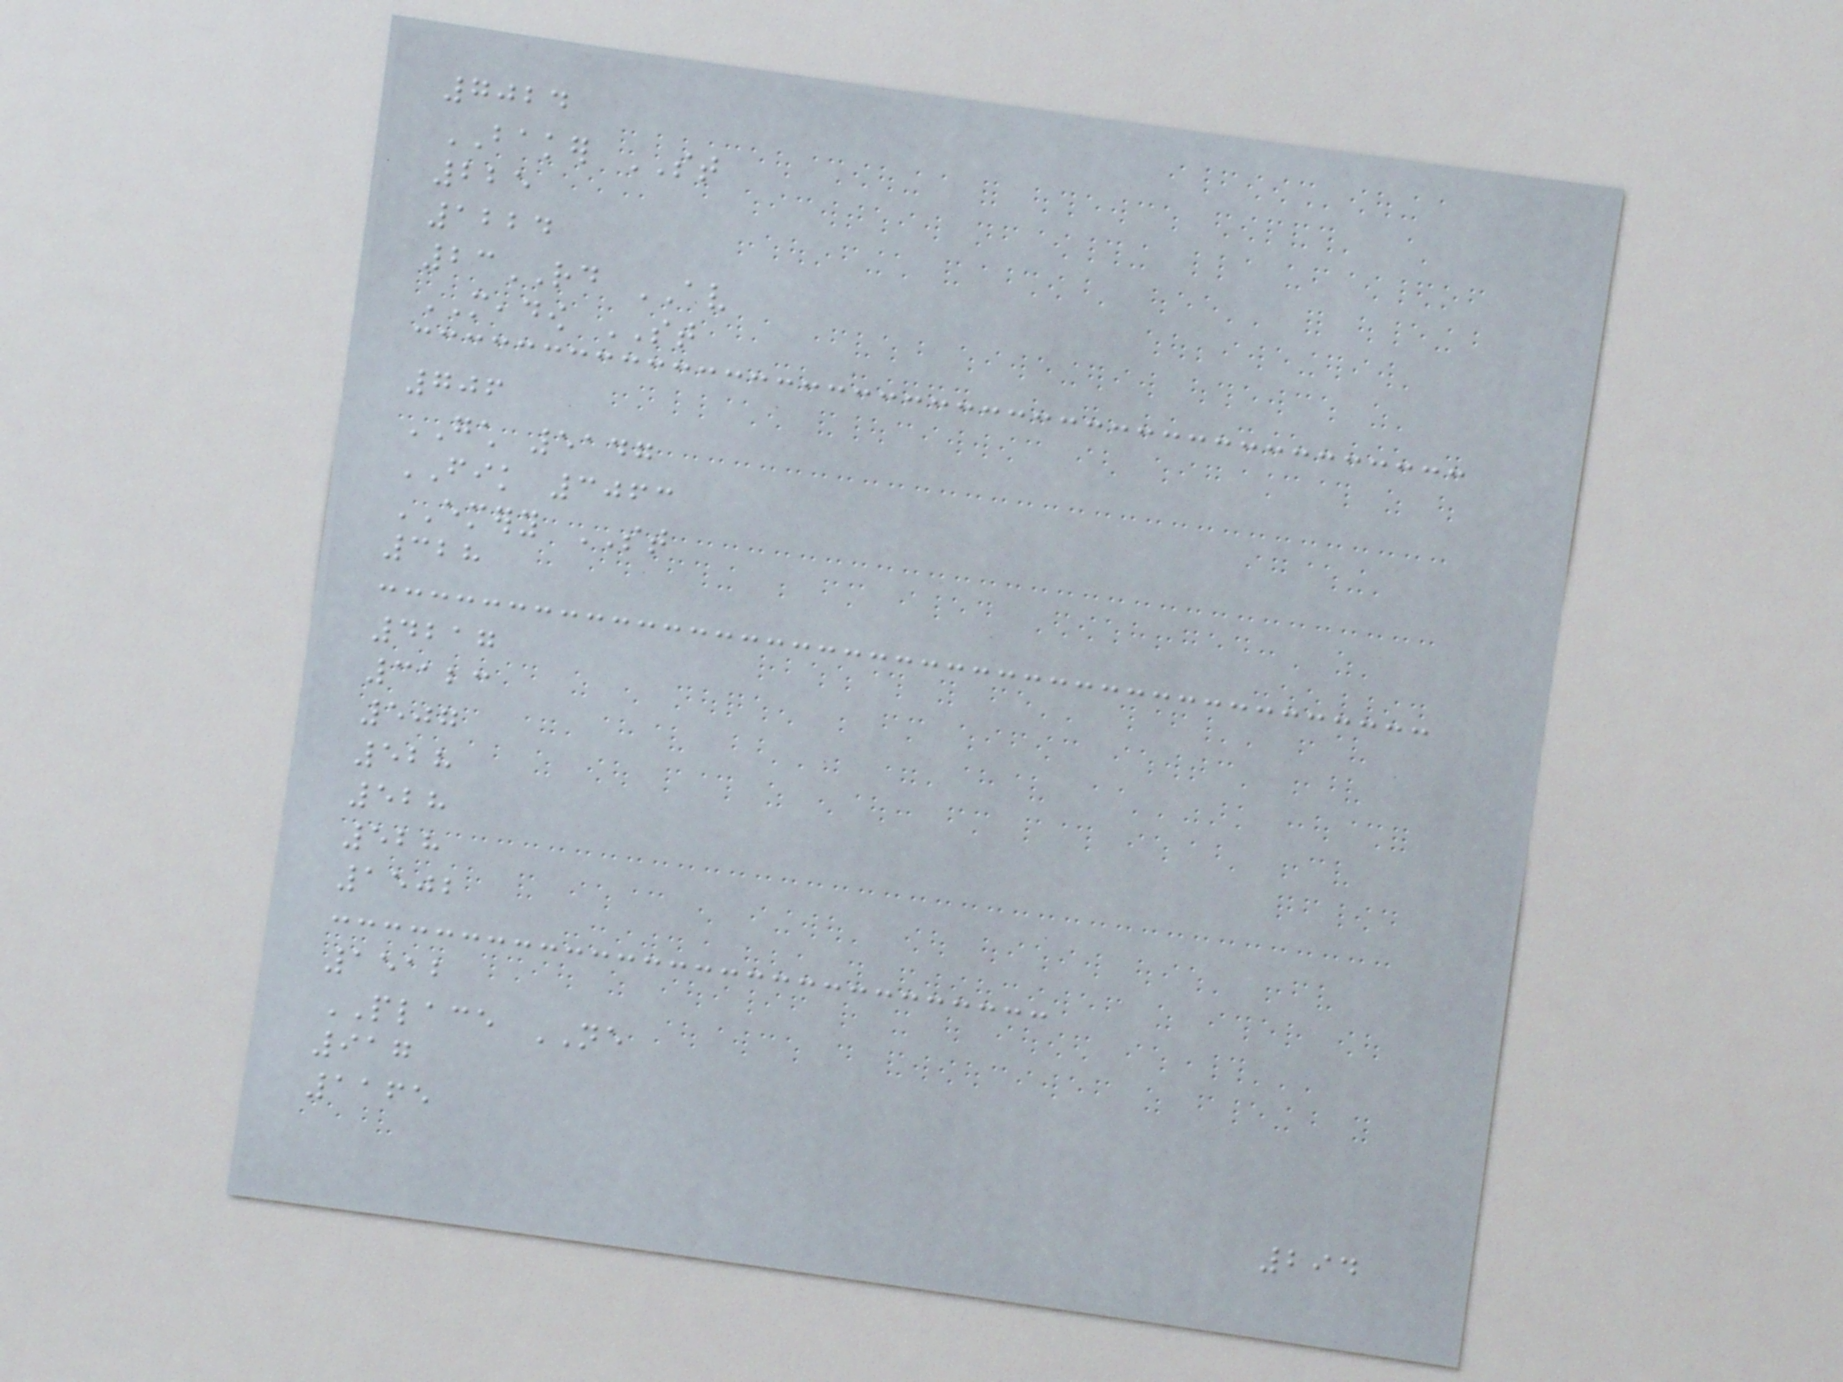7024
BAKER ST
225
1224
23RD AV
MEADOW ST
706
GCH 5147
FIK 3063
EMERY ST
328
4217
3123
507
528
528
528
1502
1512
PLACE NE
917
1165
294
